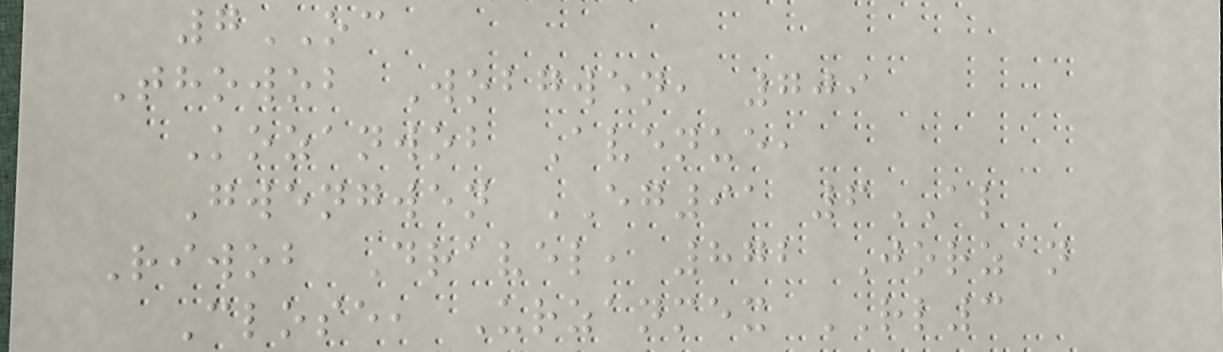7OC
Thowob Wobgwen, 709
Kozanwob Avenue,
Gwengwen EG91 6AL
Riwob Dravel, 872 Jorzan
Close, Urzanmex RL3
